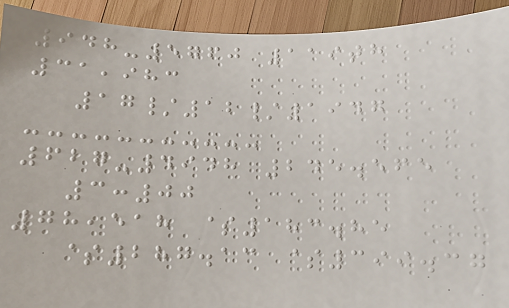948-5760 119th
31,983
17/12/1947
627-4948 245.565
3:00
78,518 $183.85
$287.13 $399.37
